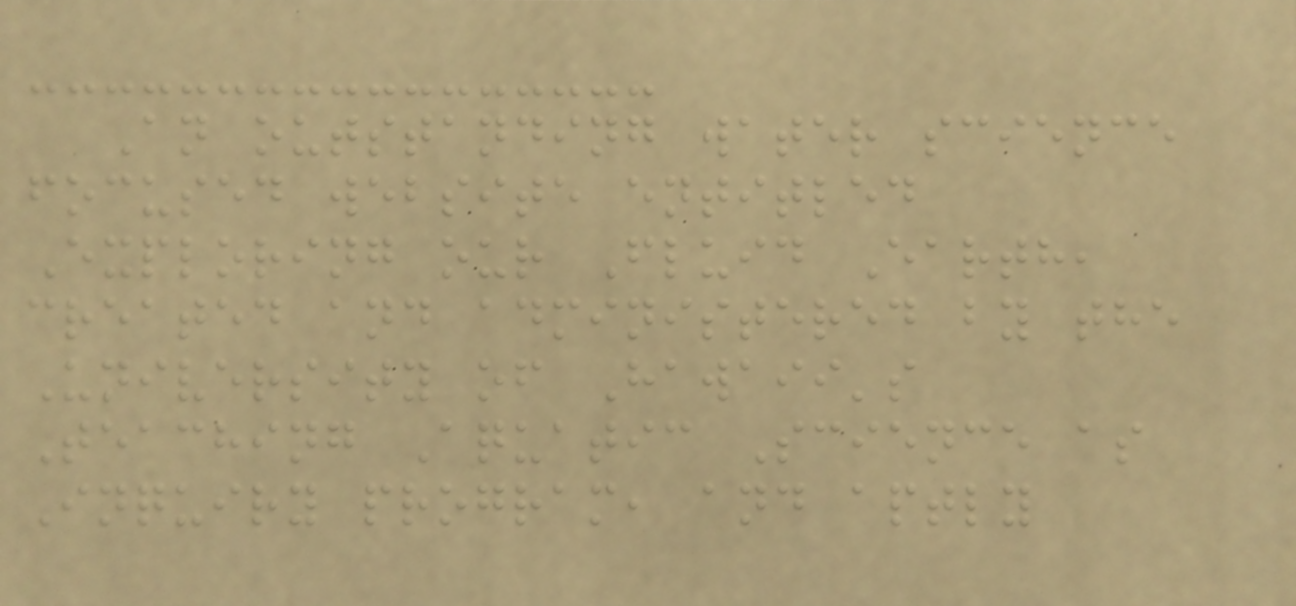An outstanding water science
focused website entitled
Exploring our Fluid Earth,
created and administered by the
University of Hawaii's
Teaching Aquatic Science as
Inquiry program, and aptly
